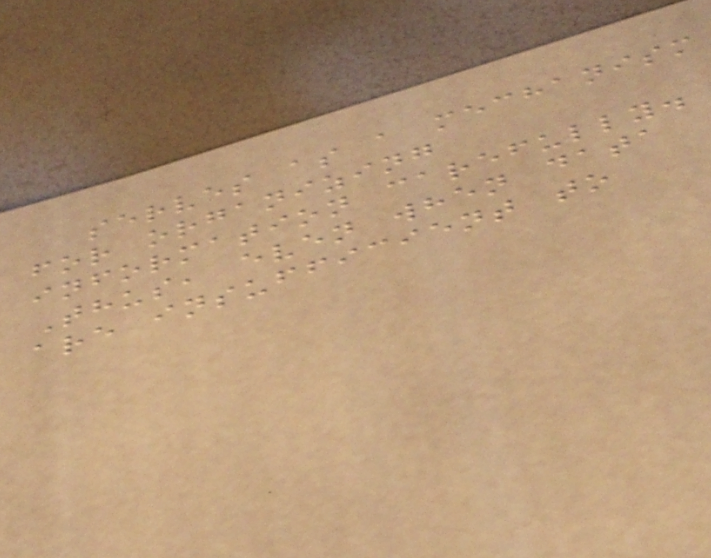serves as a mechanism
for organizing
information carefully.
Thus, even when data
are insufficient to
